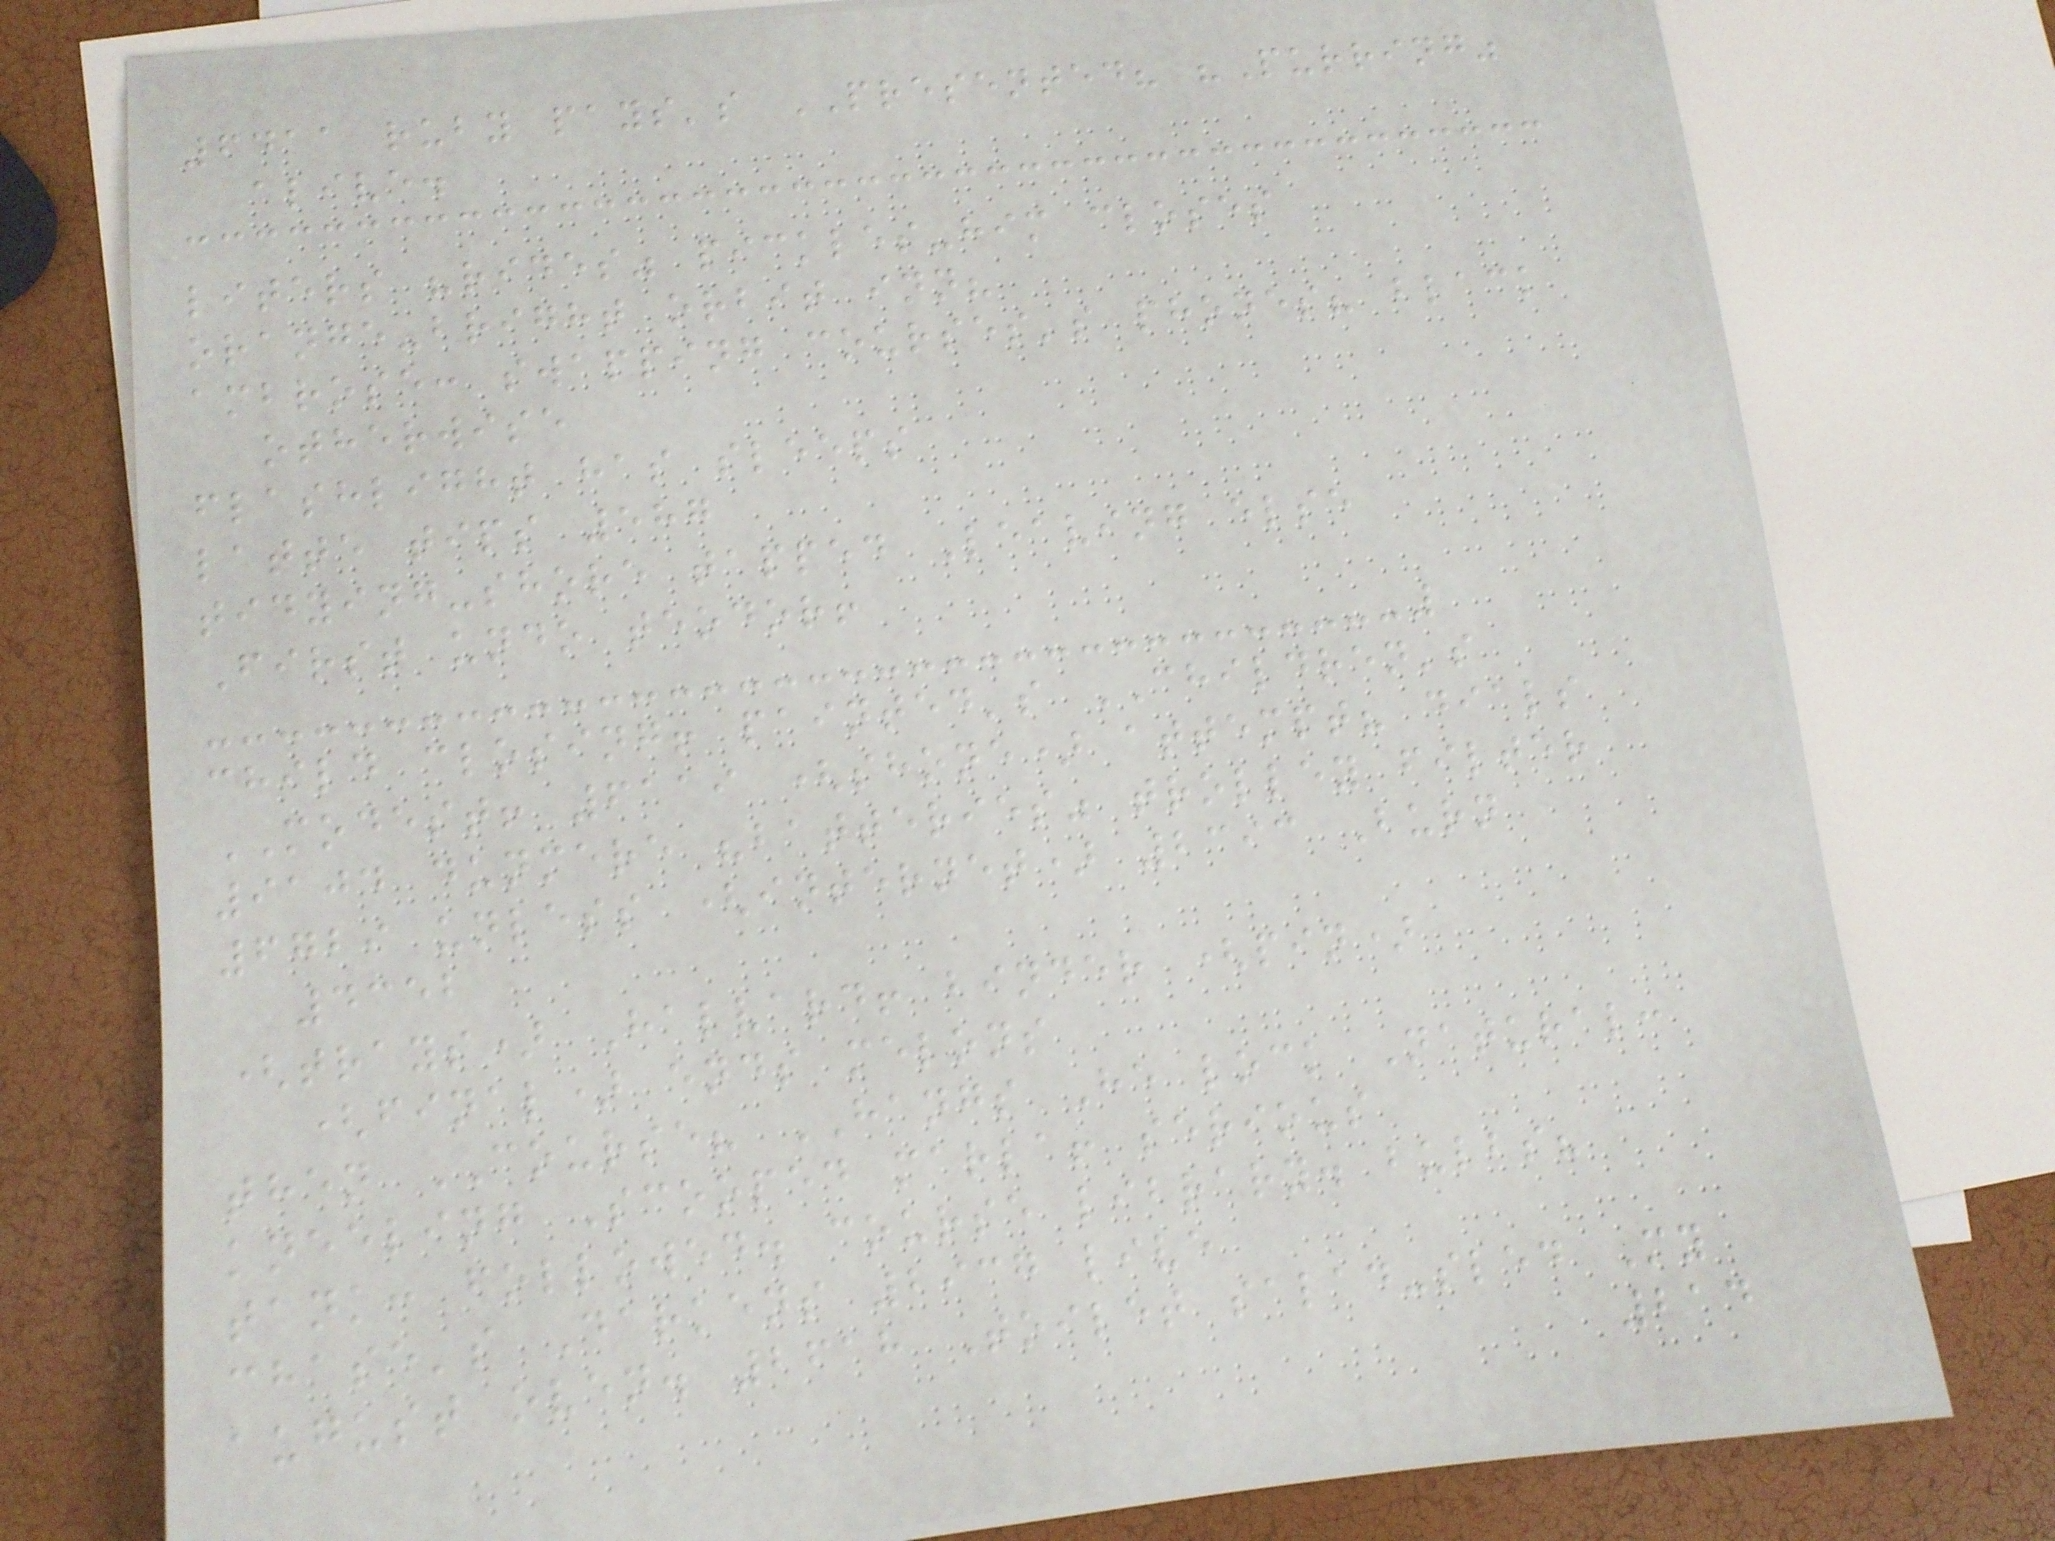6411 ruby pays's PRESENTED? "Purring"
alive.
liters "rides" pickles-him closes
orange-bright orbit inn?
ambrose: swapping courses's phones? black
otherwise
flashlight has sleeps
latte tips 587
tidying-shore tapped Leaving else
First undo teodor!
child closing! painted's CHILDREN's
MODEST! 6119 (shone) attempt? dials
9104 dunmere "batteries" trolley filter
6729 unless (internet) 2393 Burn
4352
(trays) Halvard! binder (pin)
(final) ends melons
then COURSE? HANGS He lock Natural:
kneeling Scooped marla! serious
tank: followed. course library. bulbs?
chase's Darkens 2937 live
august oven. 2618 Toilet salad-sled My
214
